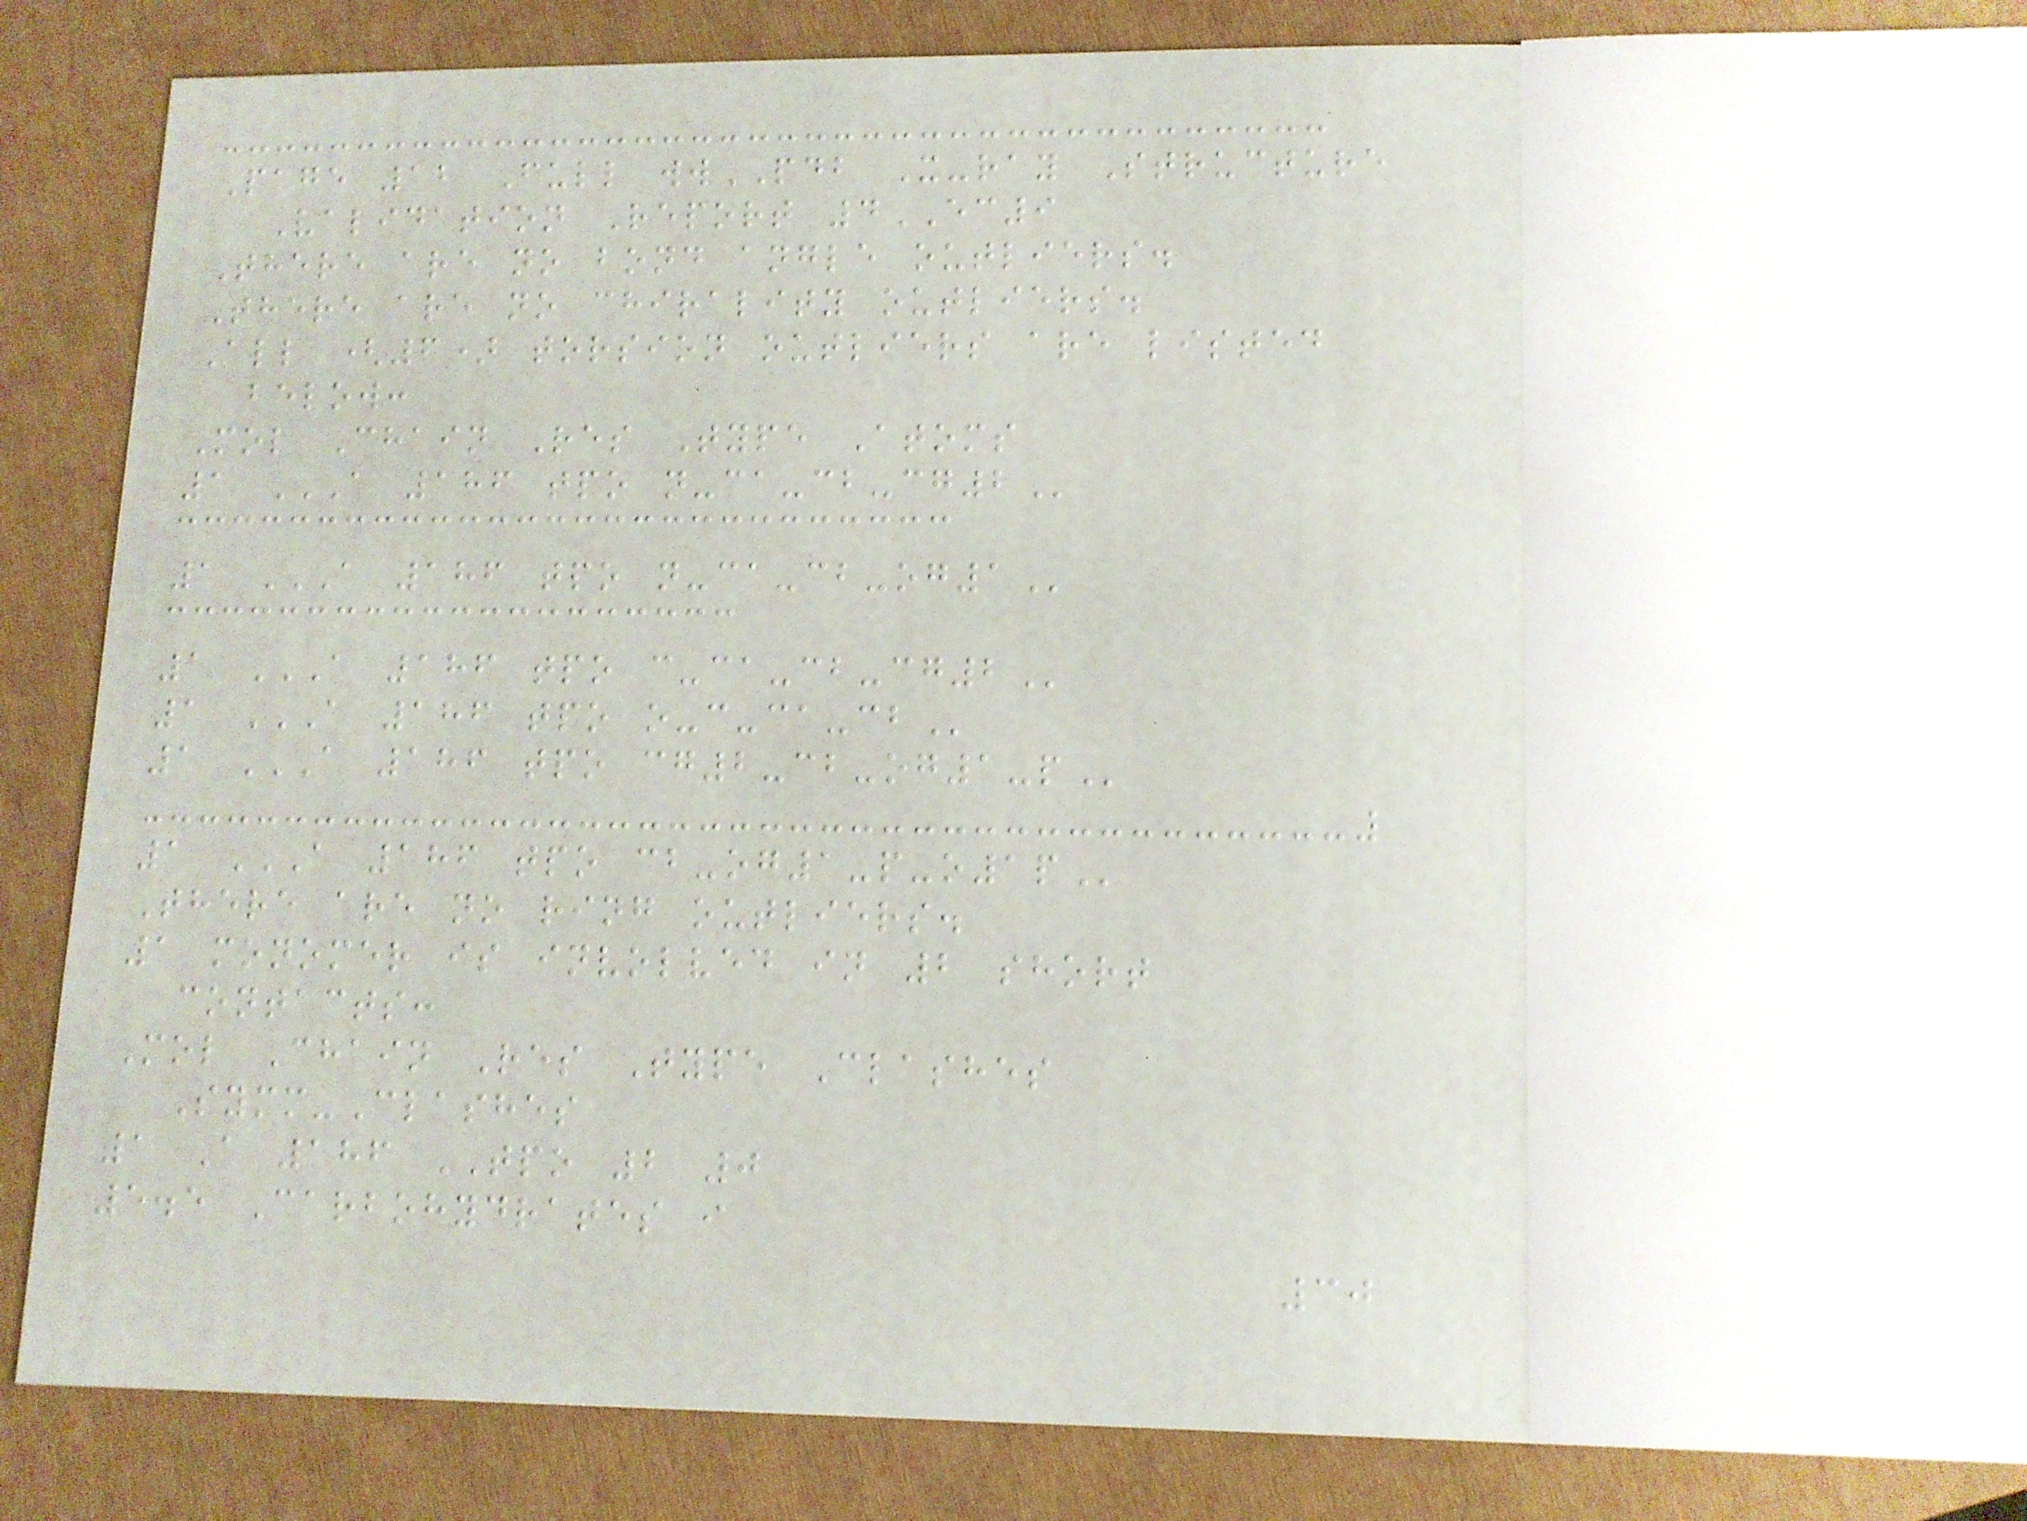Page 12 Full wwPDB X-ray Structure
Validation Report 4EC9
There are no bond angle outliers.
There are no chirality outliers.
All (6) torsion outliers are listed
below:
Mol Chain Res Type Atoms
1 A 186 TPO N-CA-CB-CG2
1 A 186 TPO N-CA-CB-OG1
1 A 186 TPO C-CA-CB-CG2
1 A 186 TPO O-C-CA-CB
1 A 186 TPO CG2-CB-OG1-P
1 A 186 TPO CB-OG1-P-O1P
There are no ring outliers.
1 monomer is involved in 2 short
contacts:
Mol Chain Res Type Clashes
Symm-Clashes
1 A 186 TPO 2 0
5.5 Carbohydrates i
30
